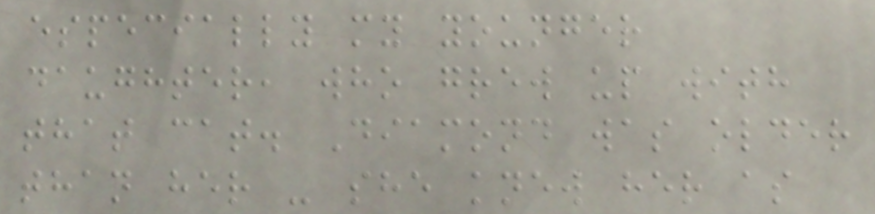especially my younger
daughter, who grew up with
that cat. Diamond was older
than her - she knew her as
